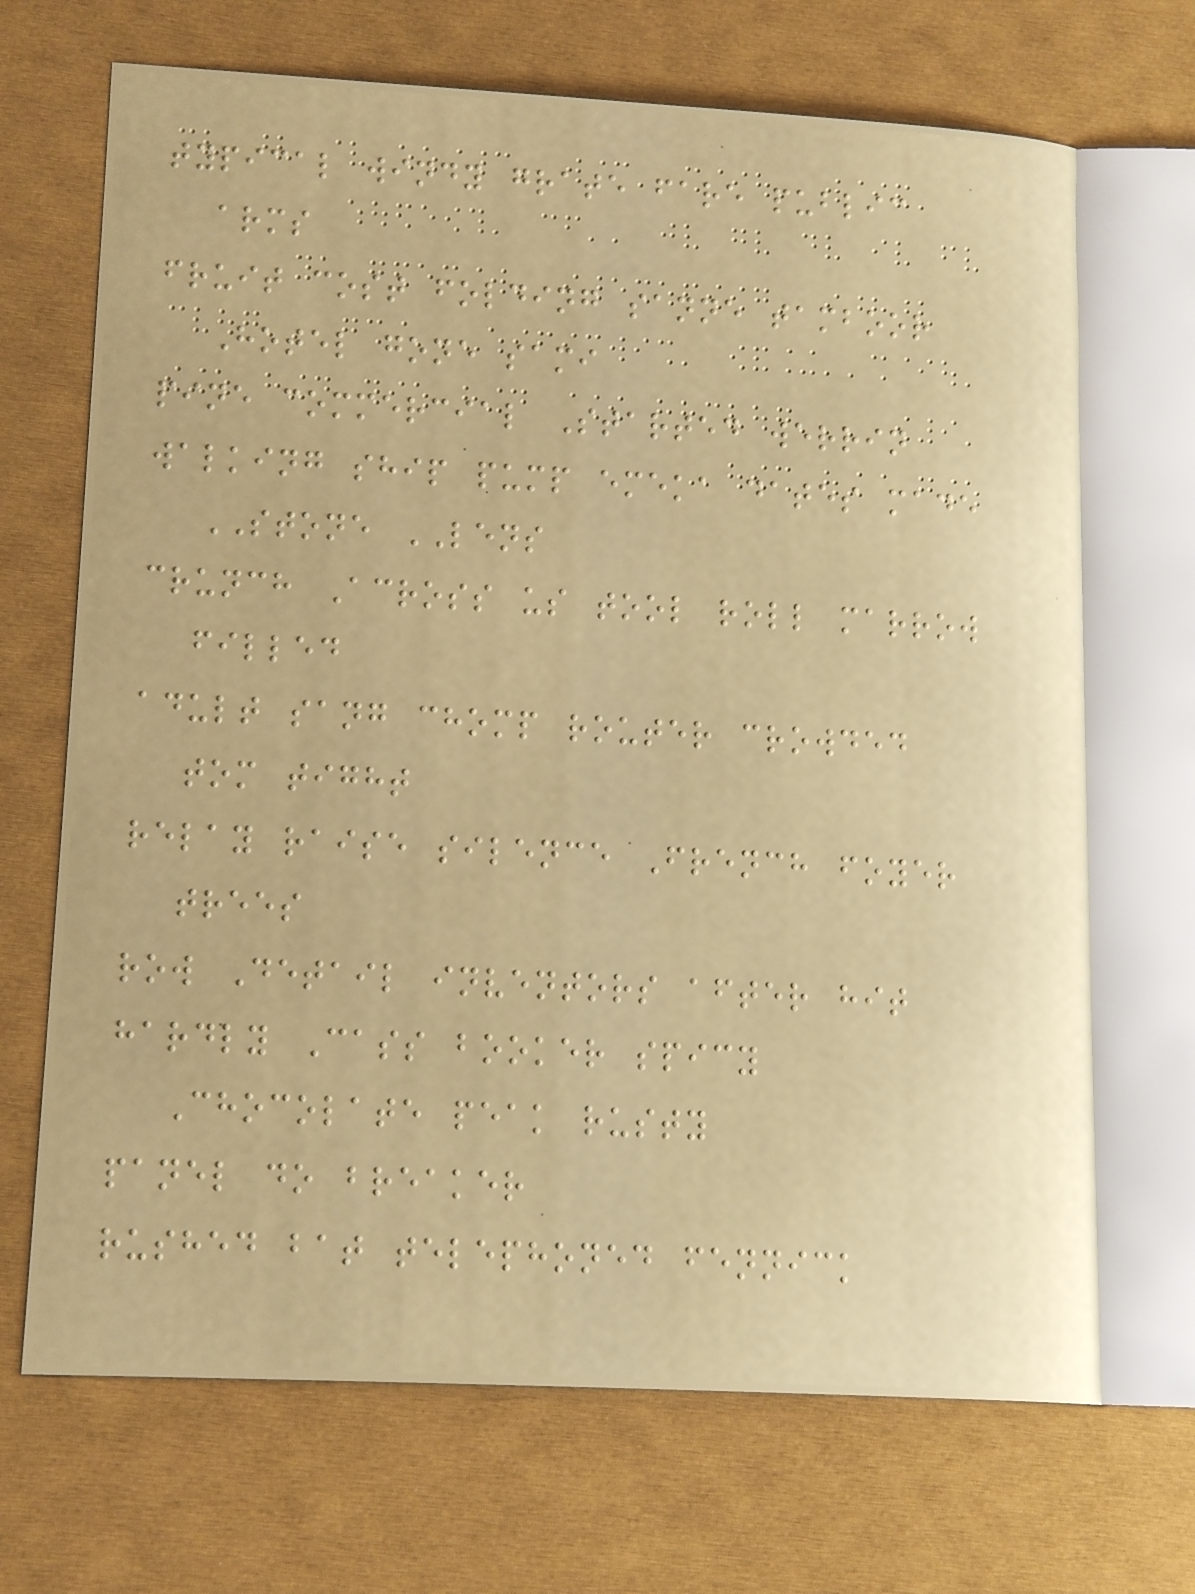typical windy grate fare public
arms
fruit cost folding sanne tamboor
Hotel gone sami
pine commercial Started werrin
walking ship pump emeka dates made
STONE LENS
crunch Across us tool roll marrow
filled
adult sang chomp router crowded
tom tight
relay raise silence French foyer
trees
row Detail inventors after hit
hardly Cass booker spicy
Chocolate peak rusty
panel do breaker
rushed bat telephoned fennick
